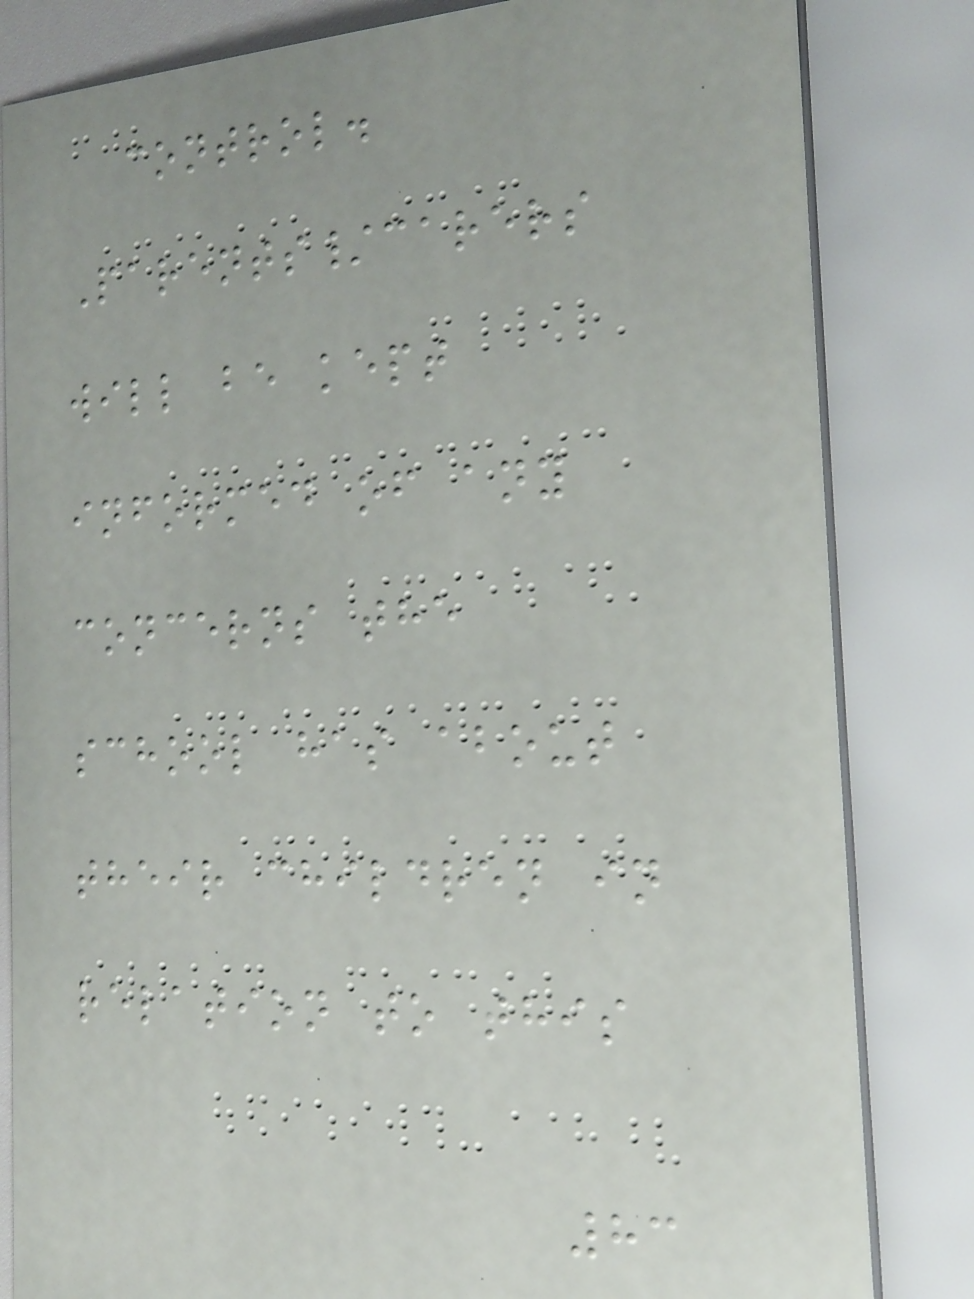control.
Parents/carers
will be kept
informed of any
concerns the
school has about
their children in
relation to this
83
